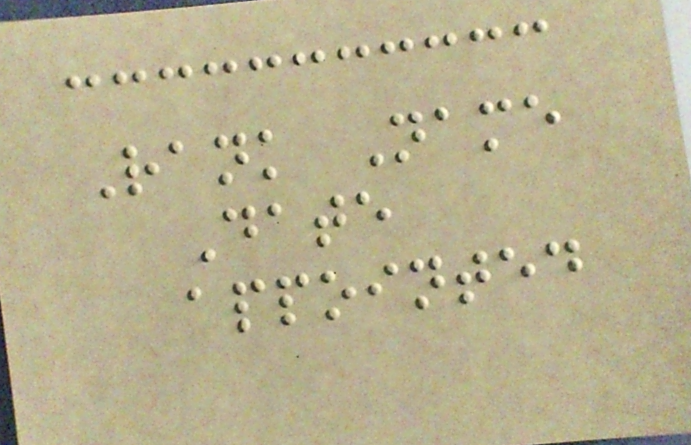Rank Name
Date
appointed
